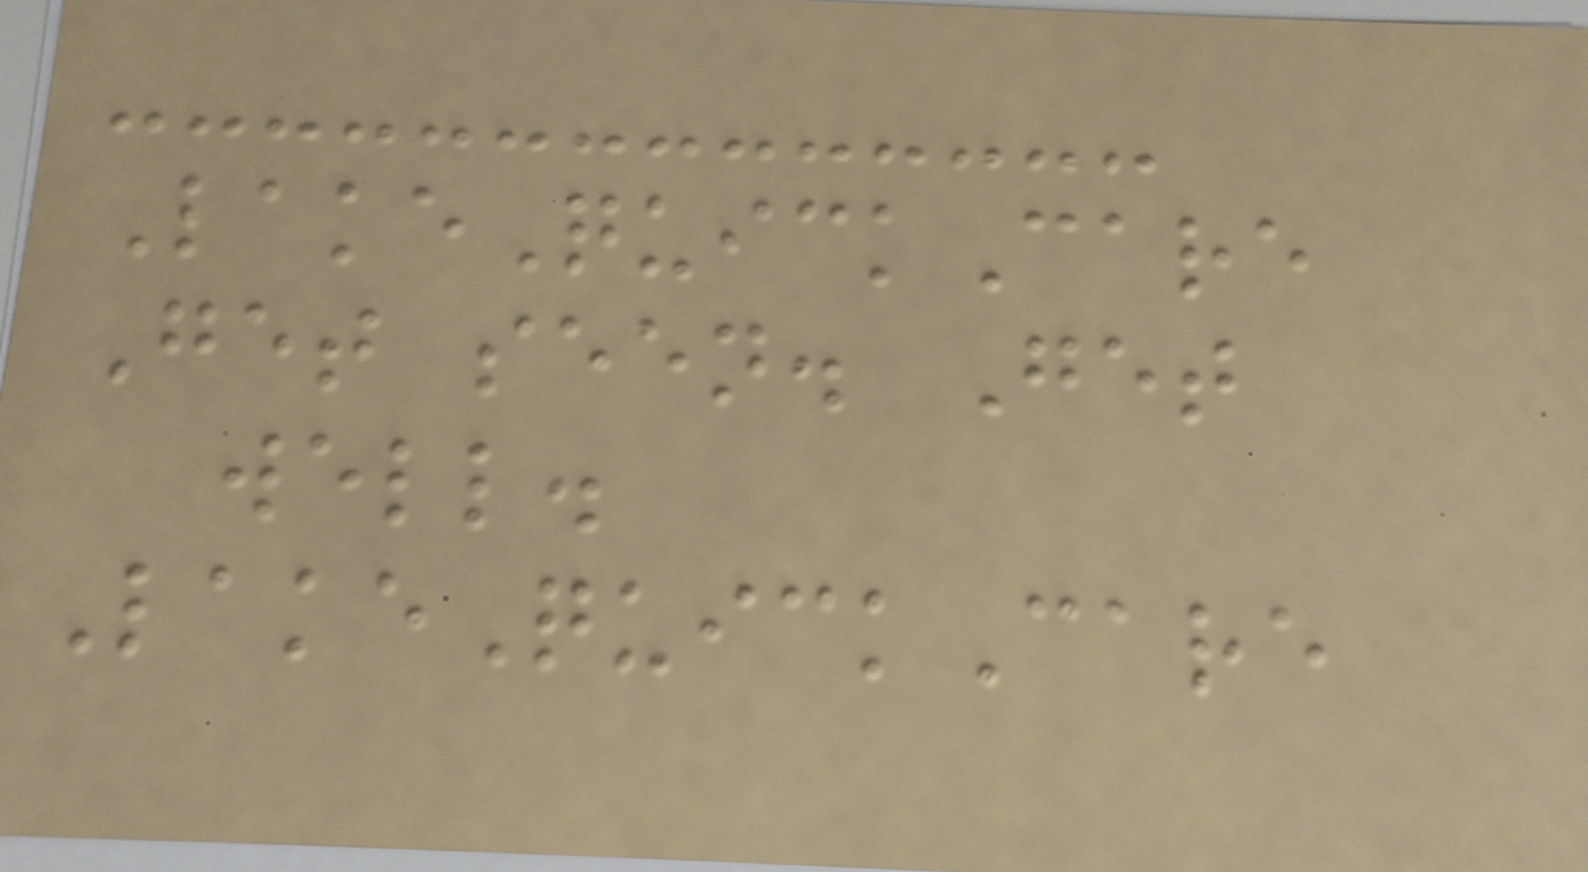LakeQuickCare
Get seen. Get
well.
LakeQuickCare
